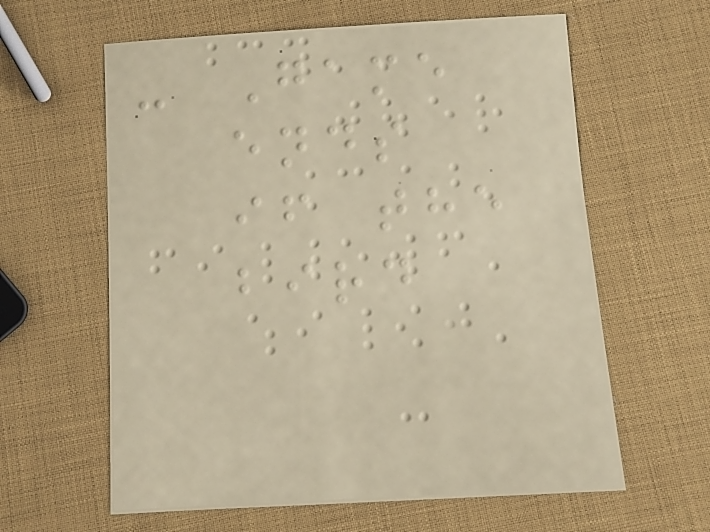- Game
ends
if the
bird
